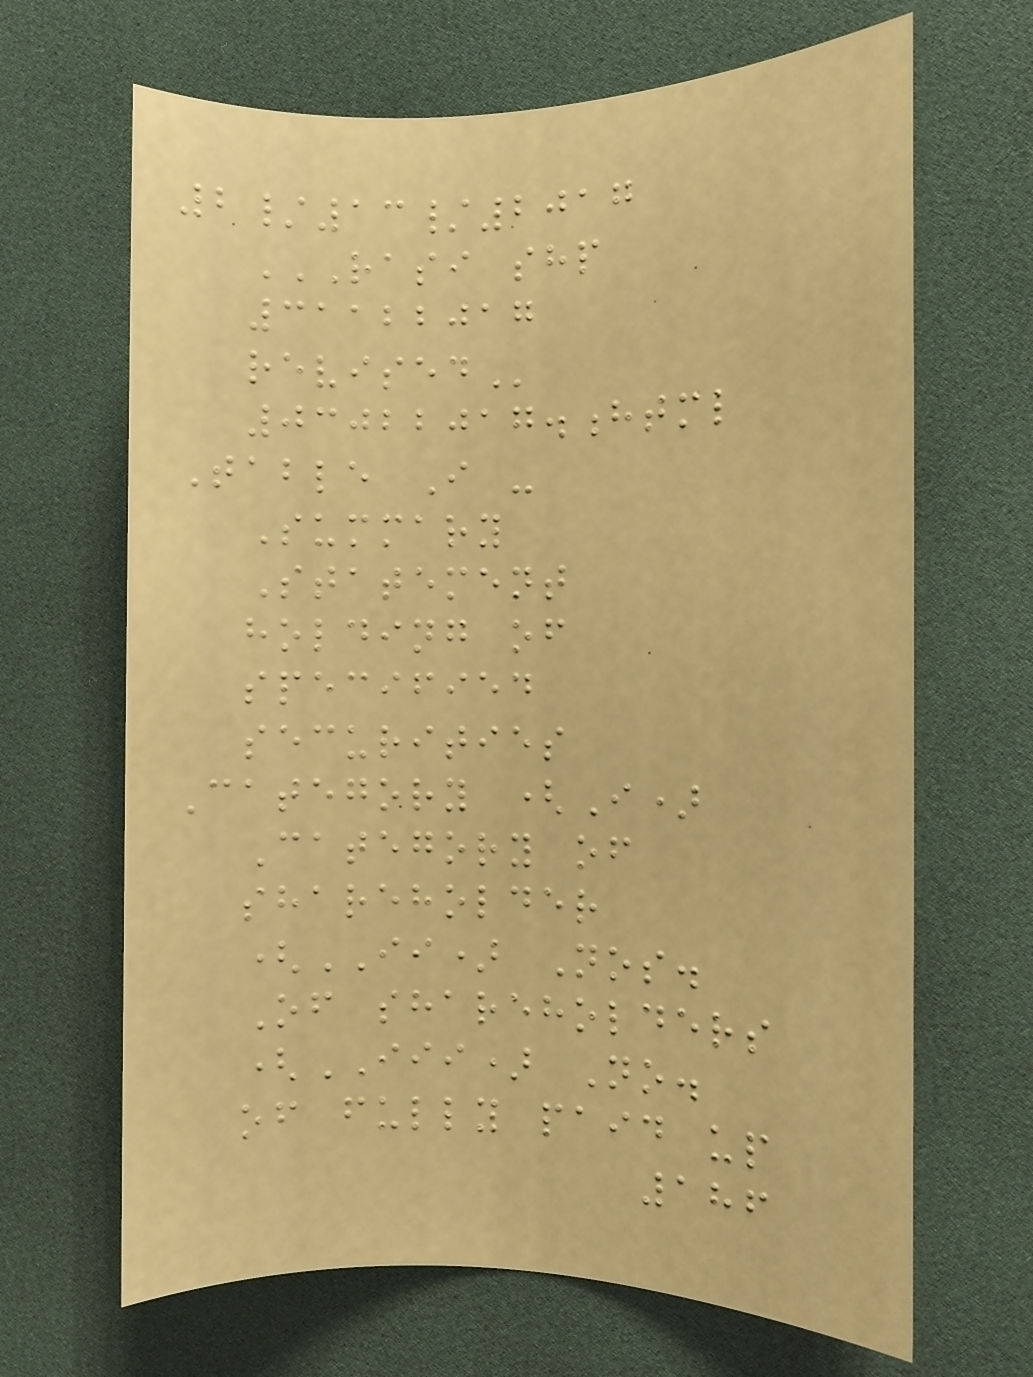2/13/2017
RASI SHP
31122017
REVISED
03022017.html
Table I -
Summary
Statement
holding of
specified
securities
Category (I)
Category of
shareholder
(II) Nos.
Of shareholders
(III) No.
of fully paid up
186
